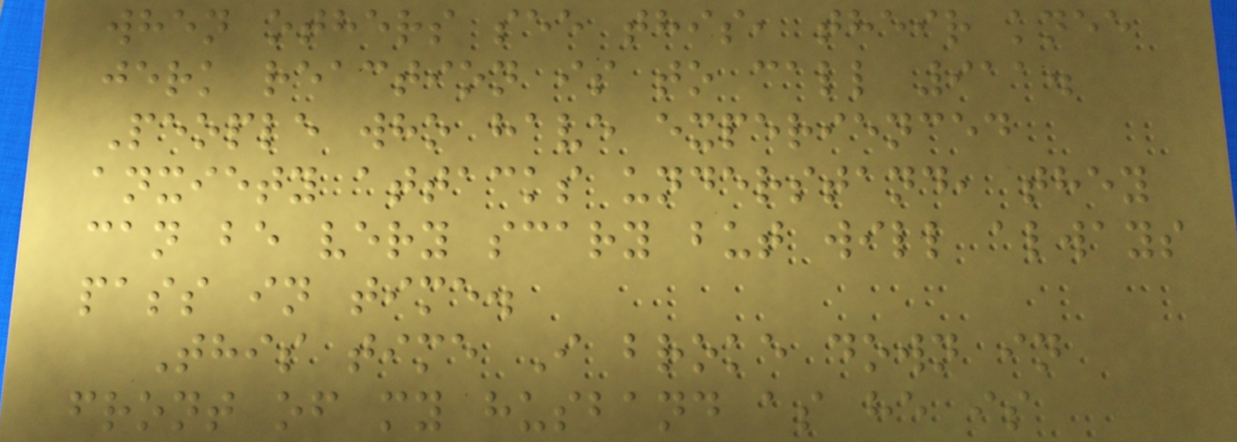when others see this, their knee
jerk reaction is to call 911.
People who have experienced
anxiety attacks understand, they
can be very scary but will always
pass in time.
This time I broke down in
front of my husband as he is
